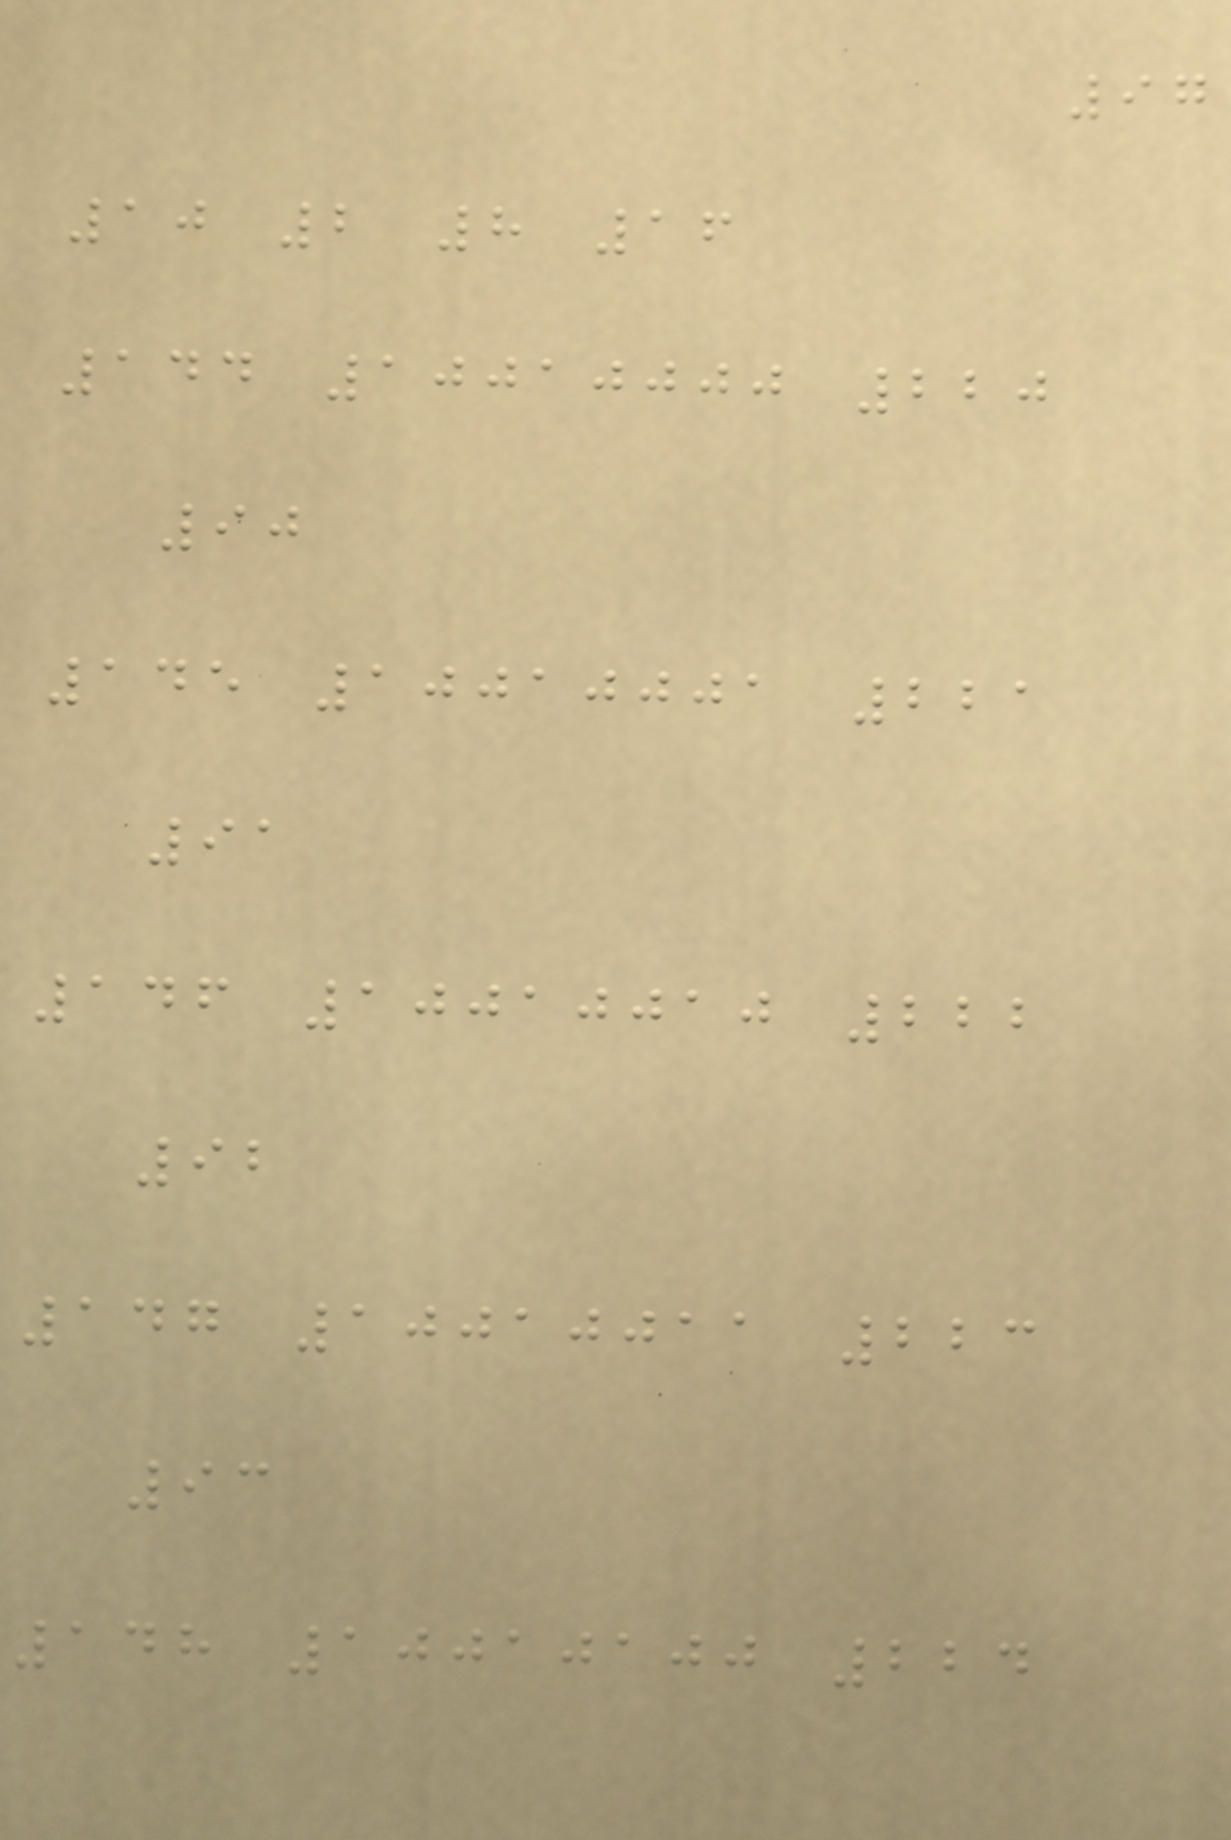97
10 2 8 16
144 10010000 220
90
145 10010001 221
91
146 10010010 222
92
147 10010011 223
93
148 10010100 224
